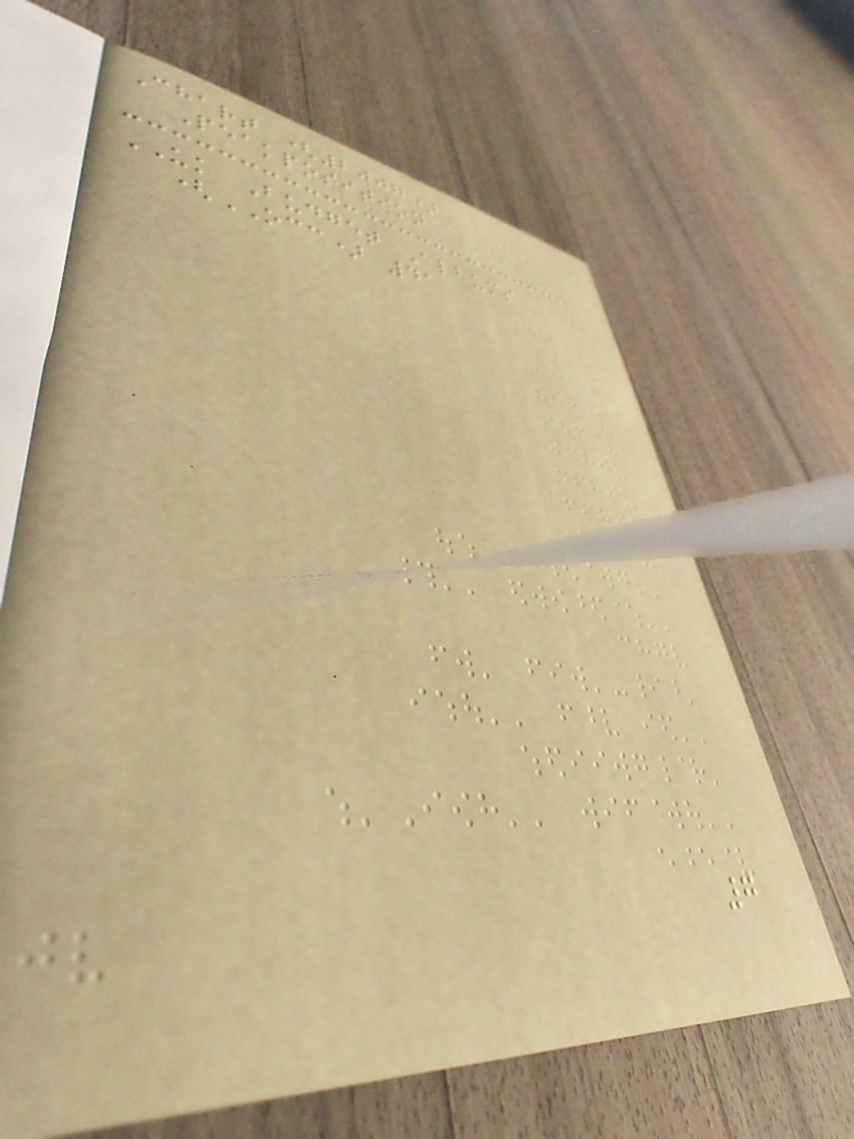Chart (2007)
Peakposition
UK Budget Albums
(OCC) 41
7
